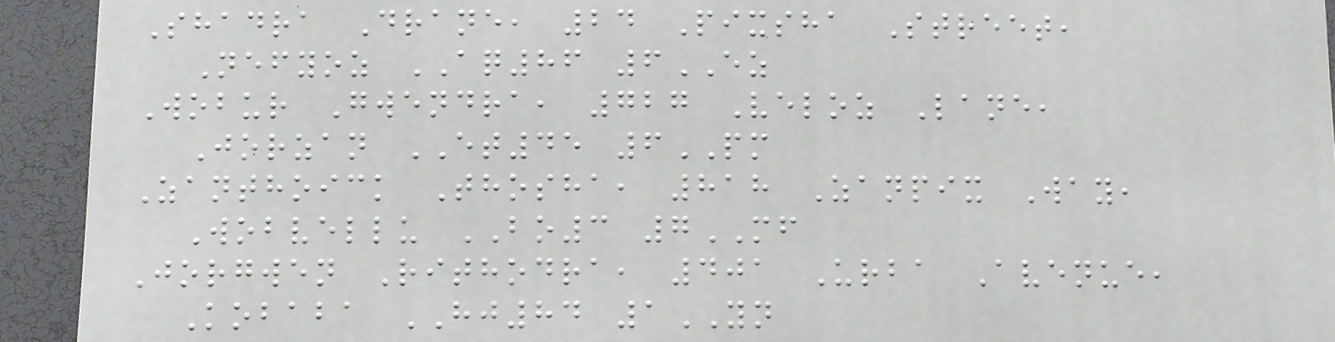Shadra Drane, 24 Pixsha Street,
Nefyoz AQ86 6EZ
Wobur Gwendra, 727 Veloz Lane,
Jorzan ET45 6PM
Zanthoick Thosha, 818 Zanpix Way,
Wobvellu BO3 7MF
Jorgwen Rithodra, 401 Urba Avenue,
Kobaba HJ84 1YN
